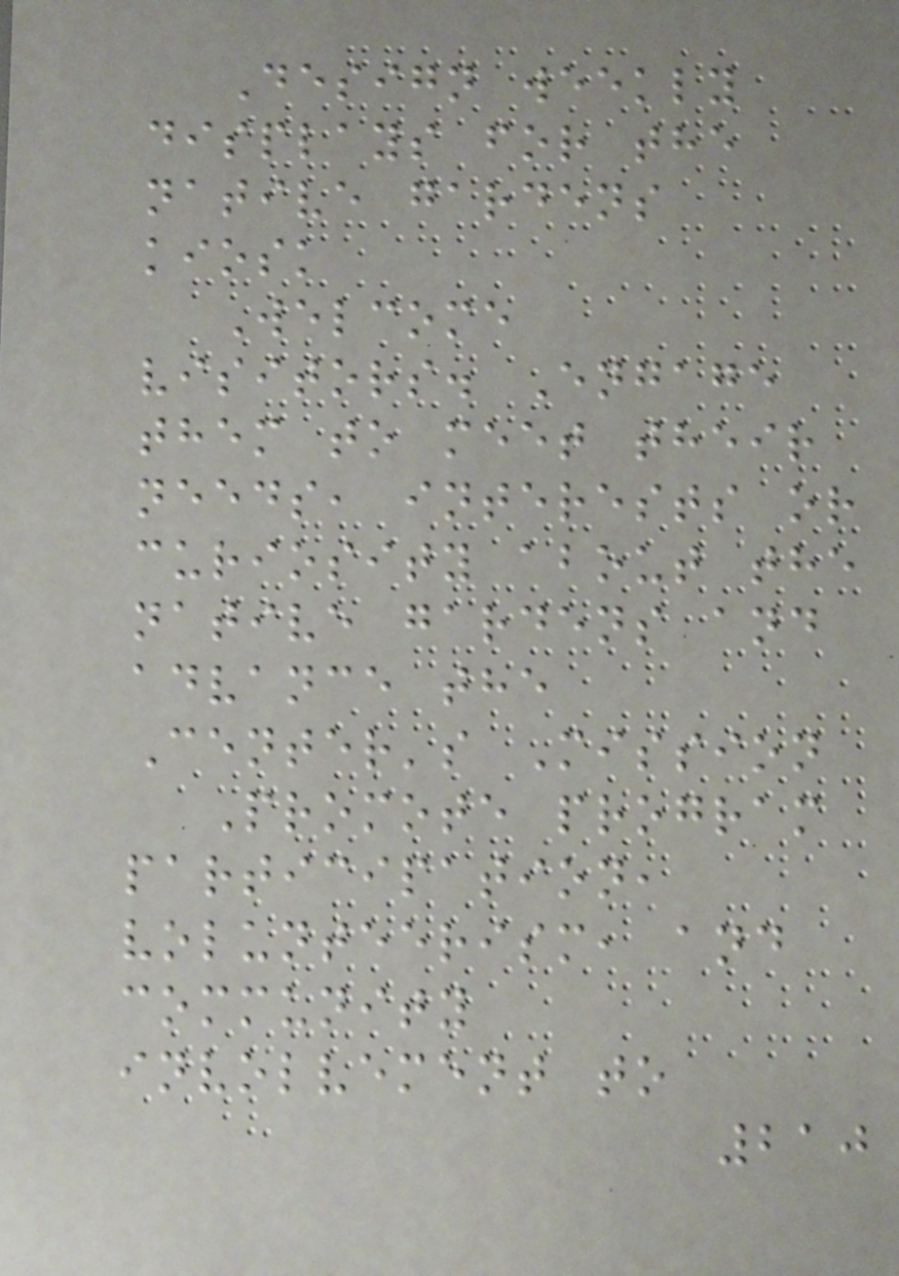Design weekly
displays for the
native gardens
kiosk
Welcome
visitors. Engage
them to meet their
needs, interests or
curiosity about the
native gardens and
advance the
Center's Mission
Promote program
participation,
volunteerism, and
community
involvement to
210
